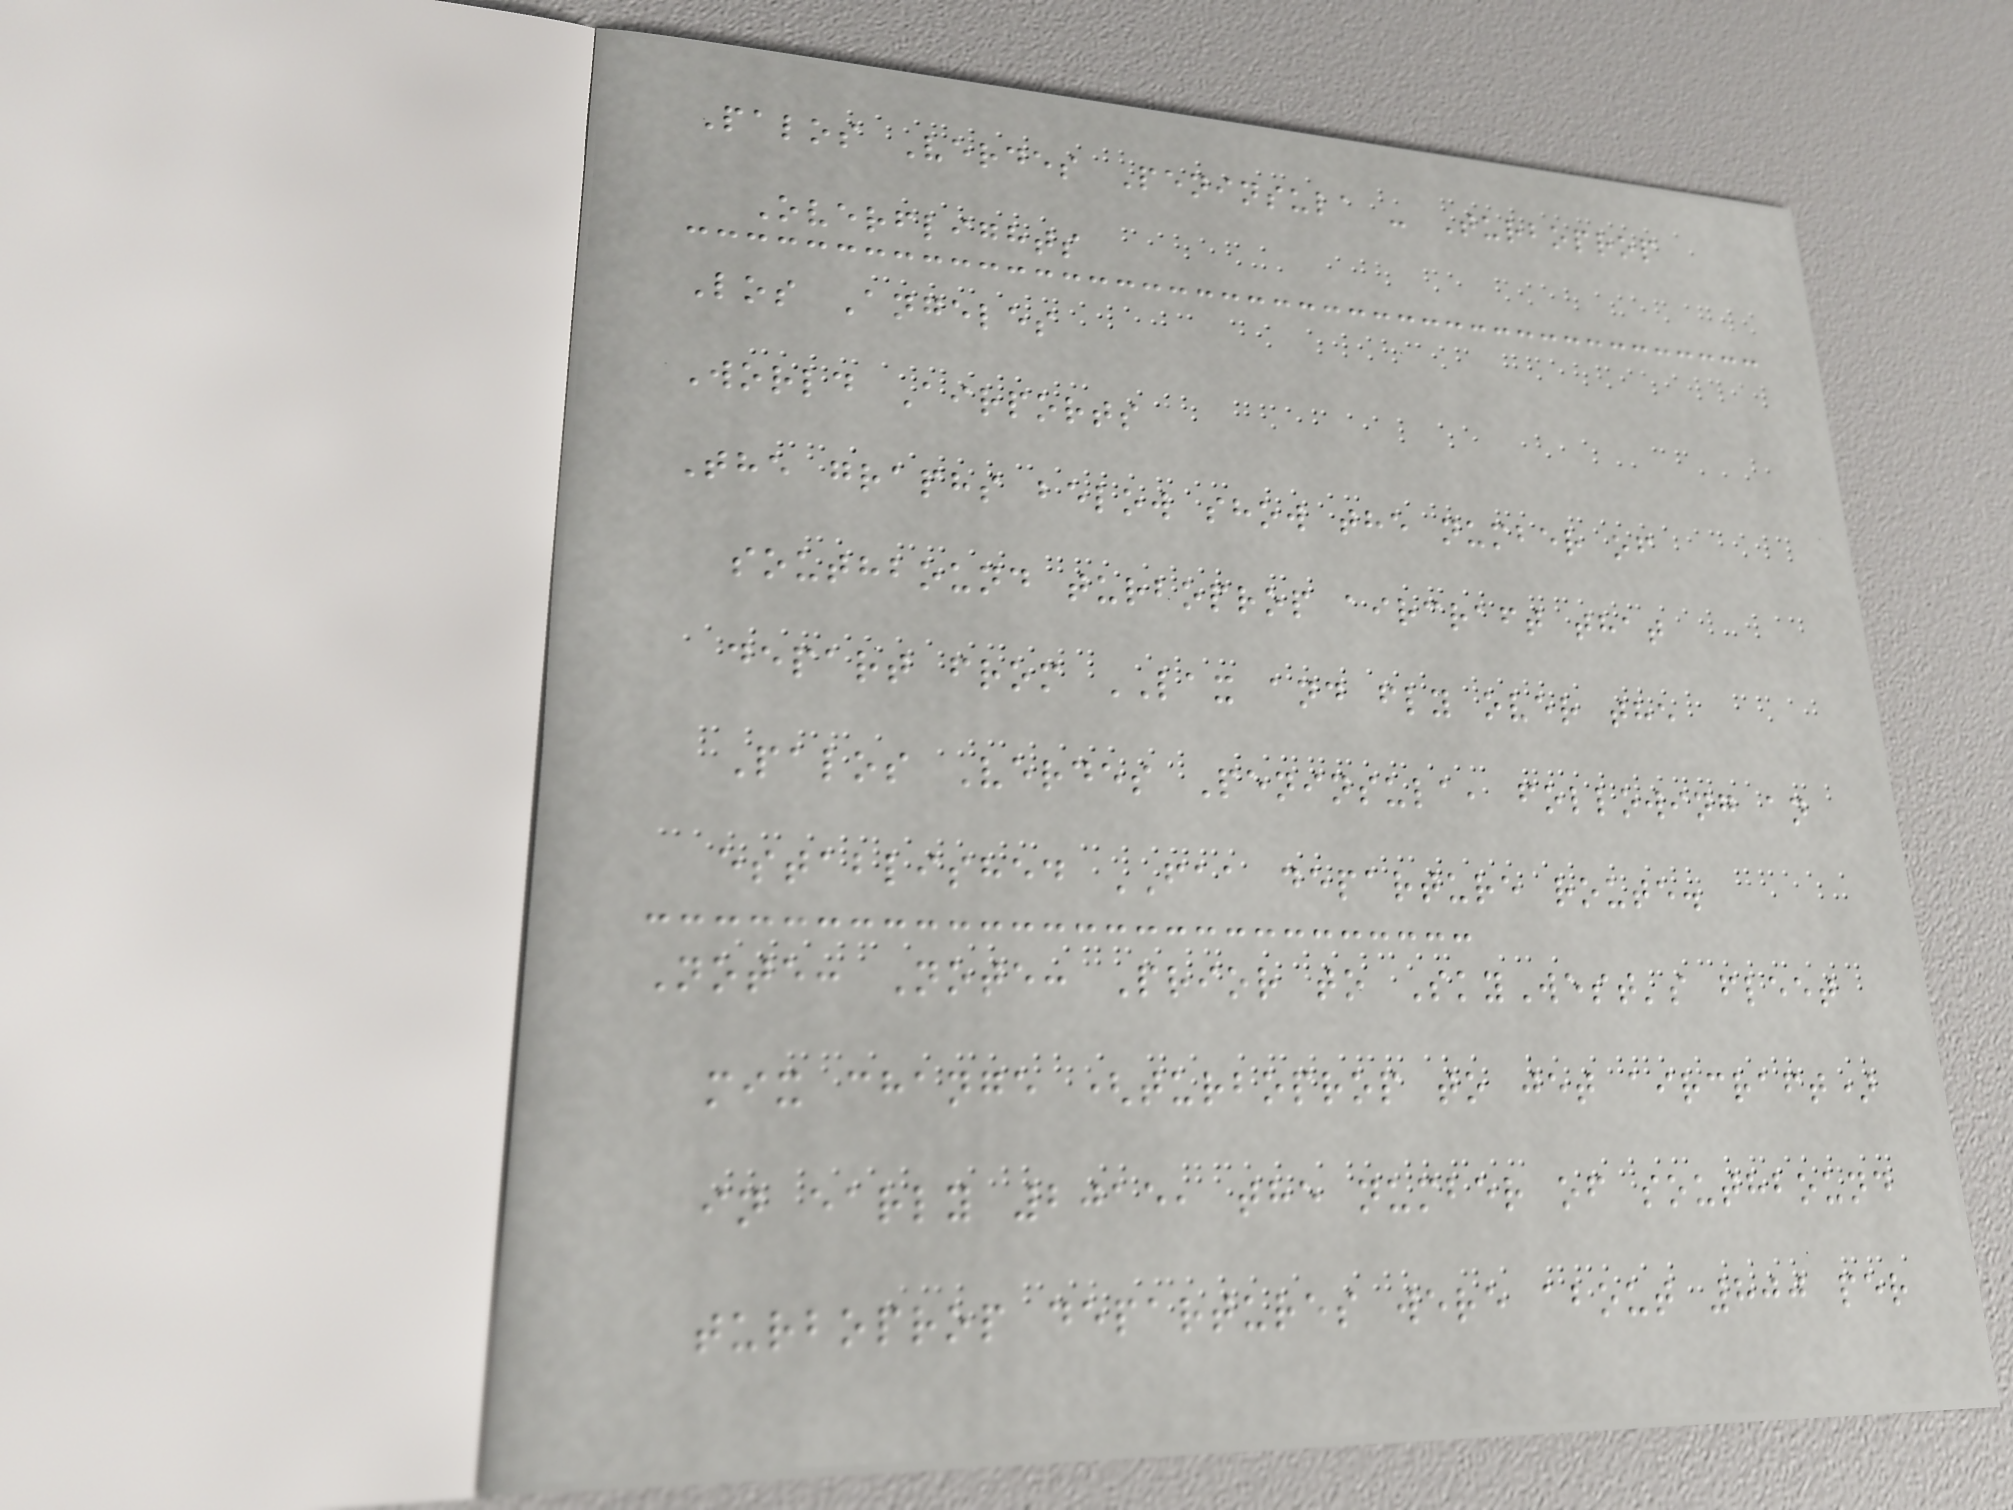Palos Verdes Peninsula - Turboprop
Overflights
Los Angeles
World Airports
The graphs below show the number of
southbound turboprop aircraft that
depart from LAX and fly over the
Palos Verdes Peninsula, following an
established FAA departure route.
Note: Note: Prior to SkyWest's fleet
mix change (turboprop to jet aircraft)
in early 2015, the number of southbound
turboprop departures were about 800 per
